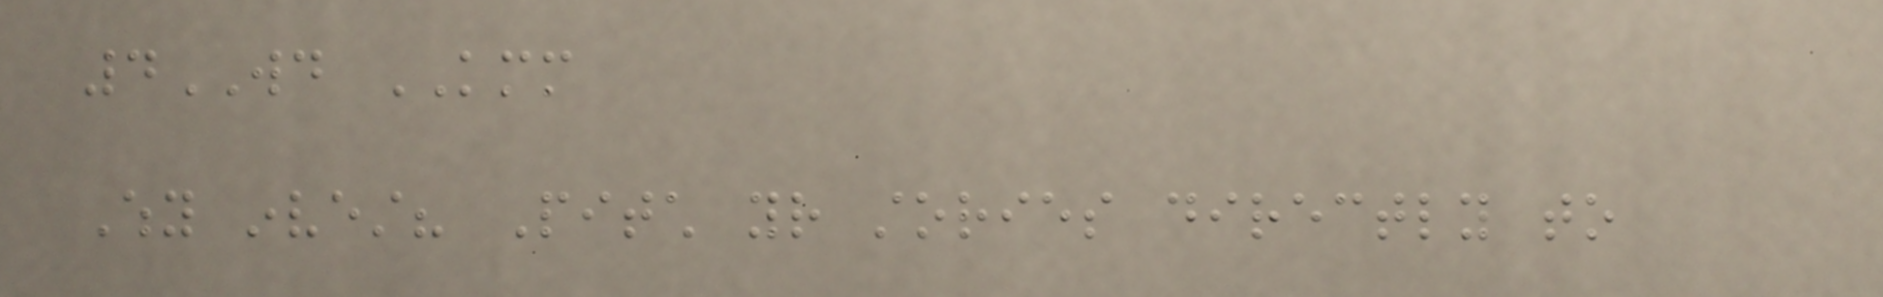4WD KMM
Why invest? Pitch your stories directly to
